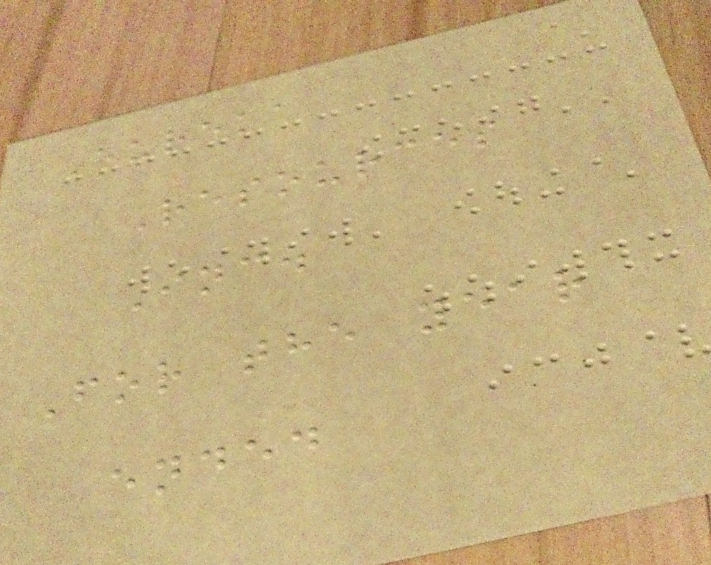Eureka
Resources
Inc.
For the year
ended
